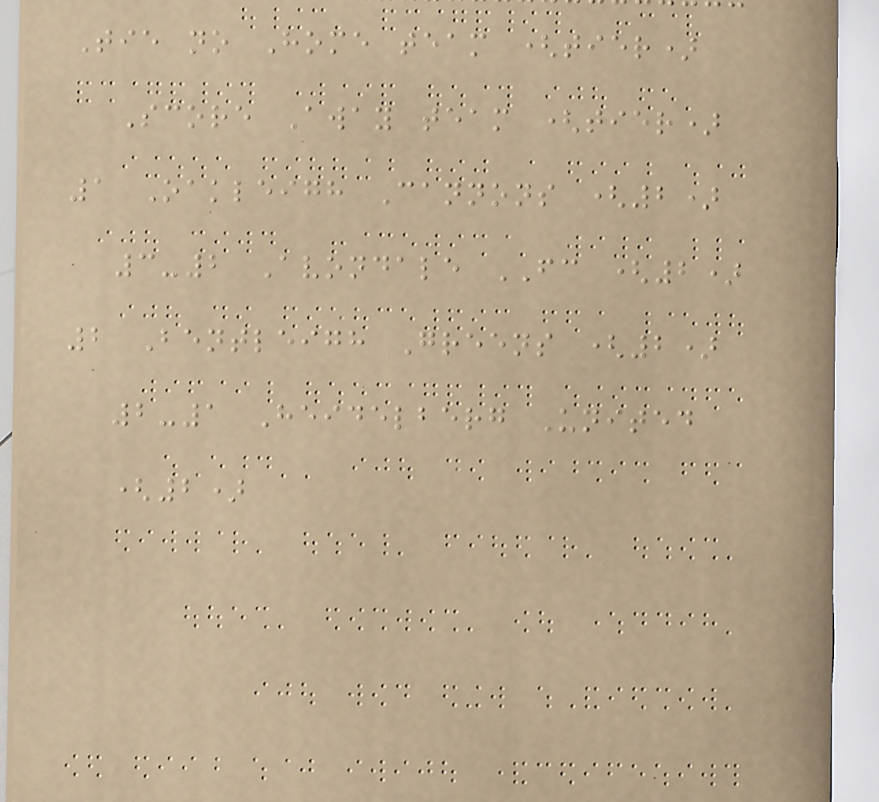Tie no Home team (tier)
Score Away team (tier)
1 Oakleigh Cannons (2)
3-2 Avondale FC (2)
2 Bentleigh Greens (2)
2-1 Heidelberg United
(2)
